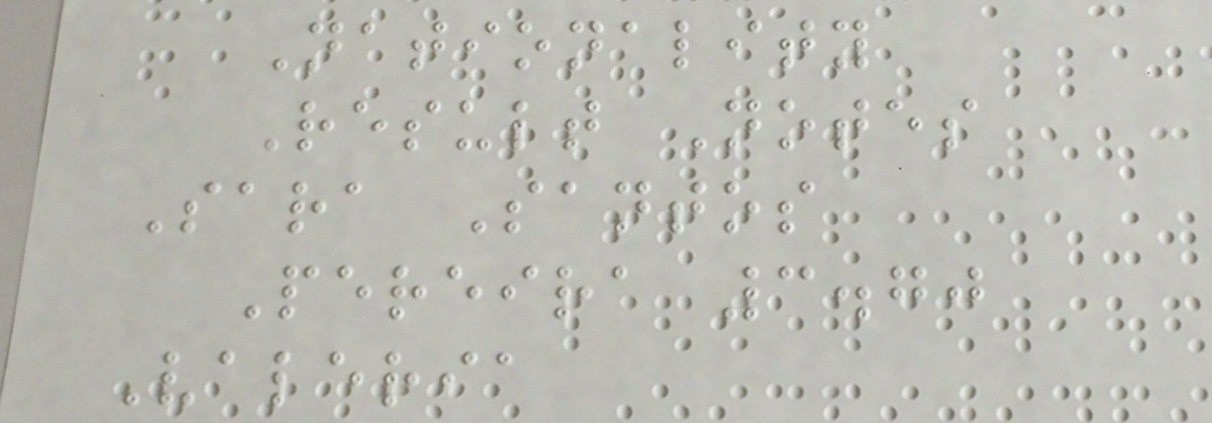Nationality
Result Notes
Sara Santos
Pereira 3.70
Valeria
